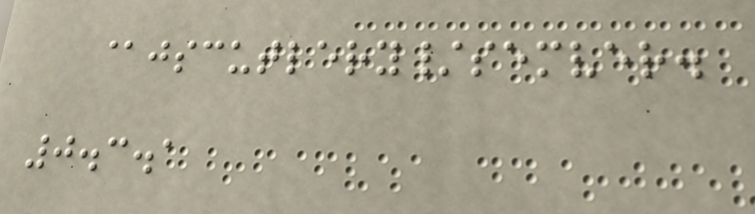@jscutlery/semver.
0.3.1
